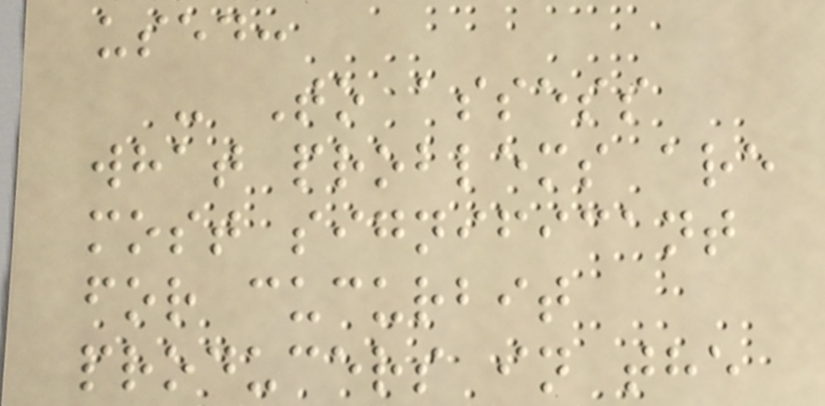used:
- To assess
what problems are
most significant
for cucurbit
producers in the
